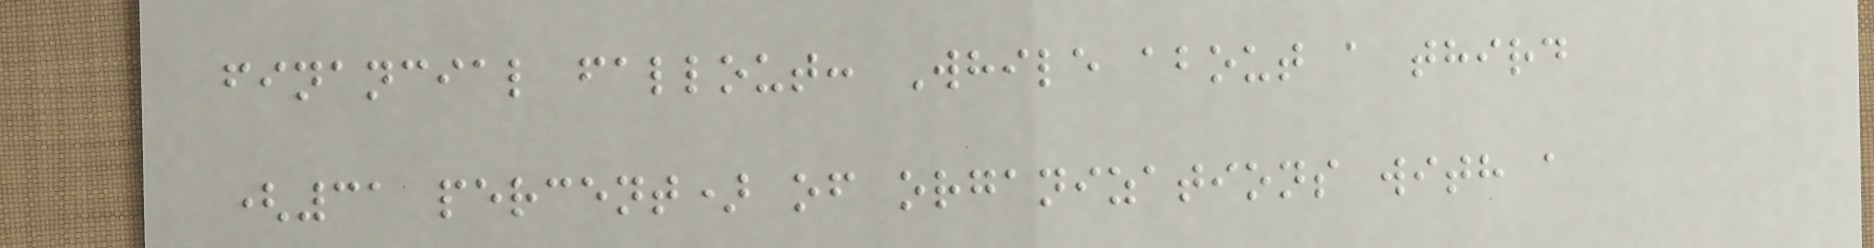financial fallout: While about a third
(31 percent) of organizations with a
